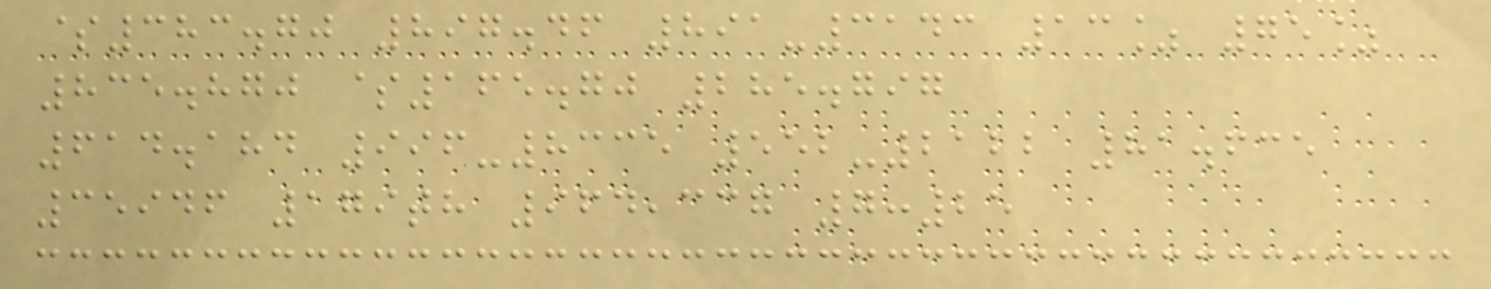$383.70 897.46 891-3143 13% 75%
835.870 $165.70 285.797
614.184 996-8335 552-2122 81.635
35946 179th 964,337 7:25
